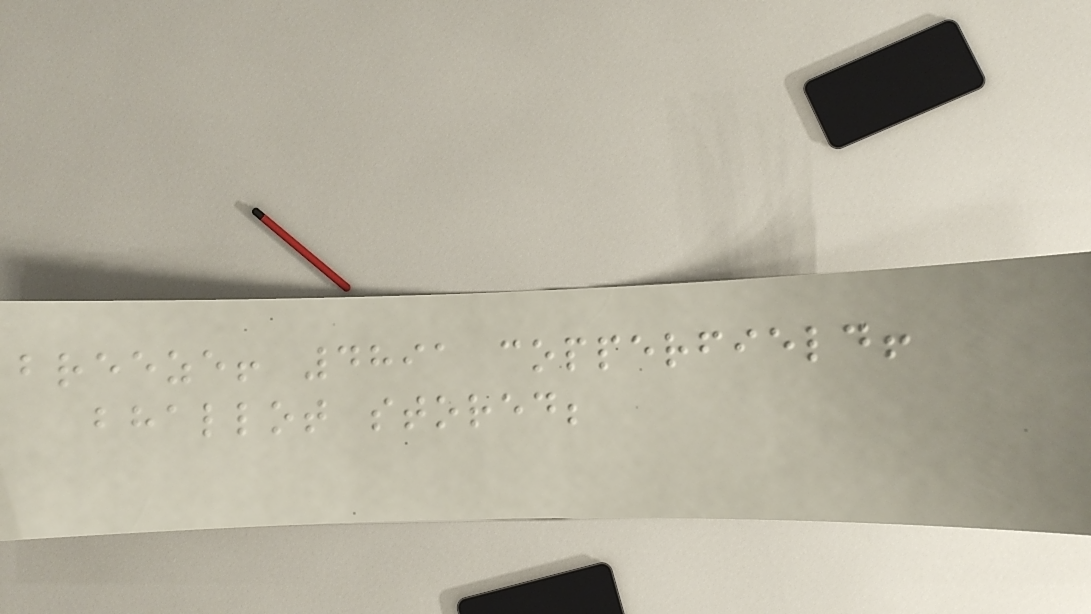breeze! 4891 copperfield!
bhallot stored;
